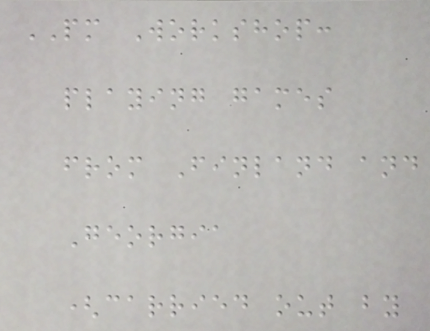PM Workshop:
playing games
from Finland and
Georgia
(carried out by
